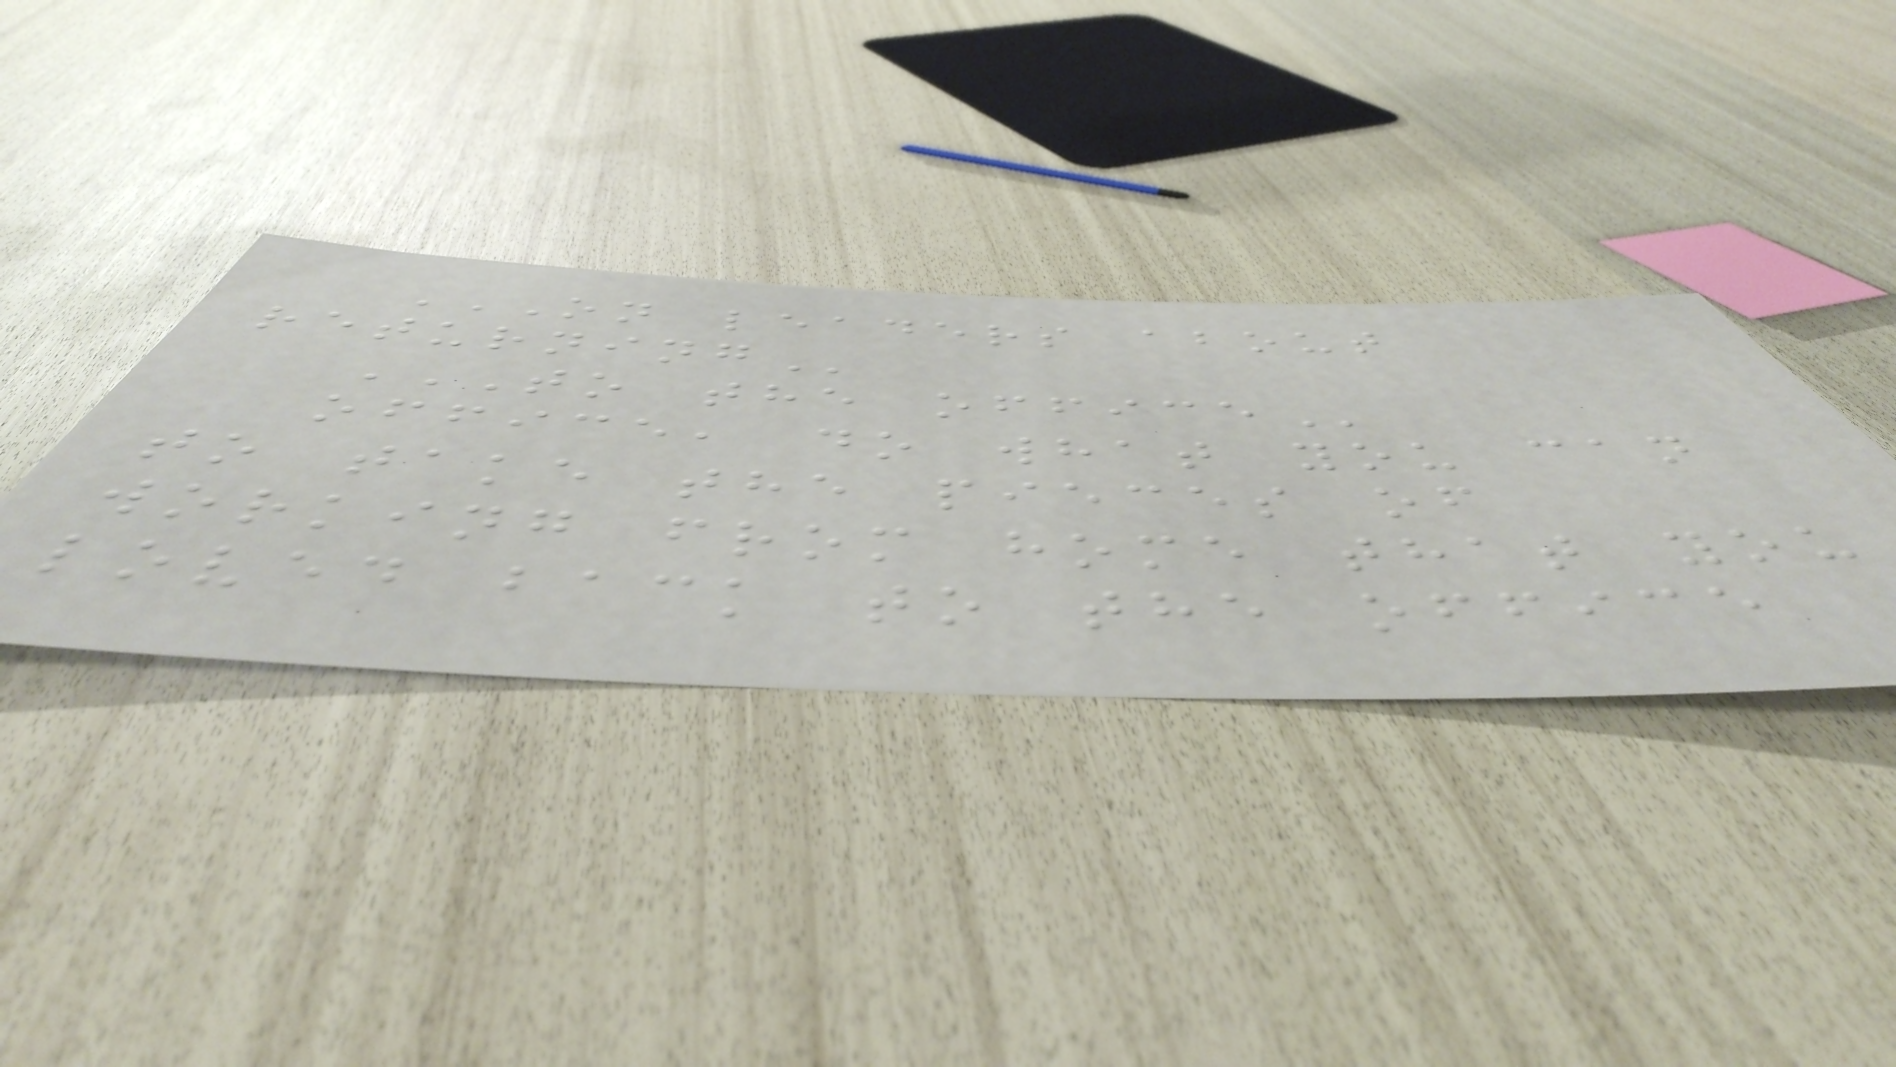ON LEADERS ABOUT
RETURNING
TO THE OFFICE
office, do what you can
to take the pieces of
working from home that you
loved back to the office
